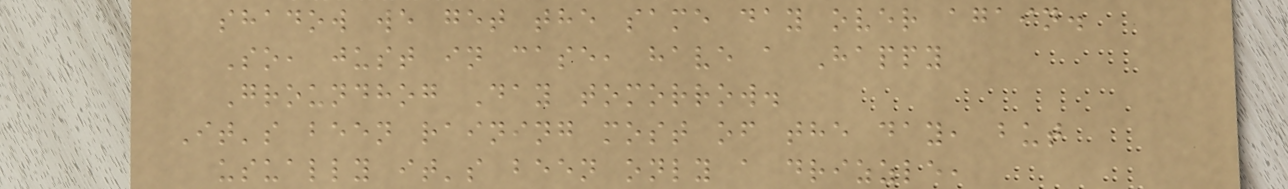shadow we get the same day over again.
So, just in case, have a Happy
Groundhog Day tomorrow.
It's been raining most of the day, but
usually it's been only a drizzle,
